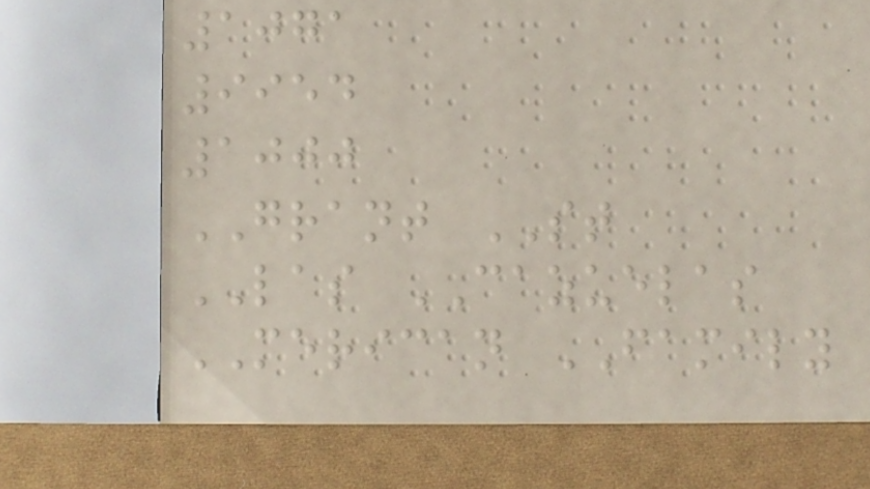1071
9954
1000
GRANT ST
LAS CAZUELAS
MERICAN FAMILY
